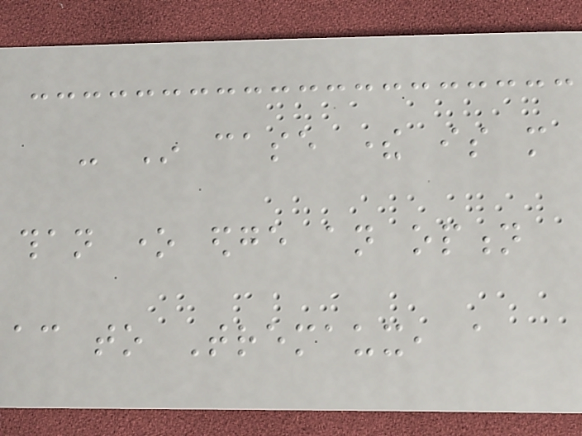- In case there is more
than one edge an option
according to Tremaux, a
